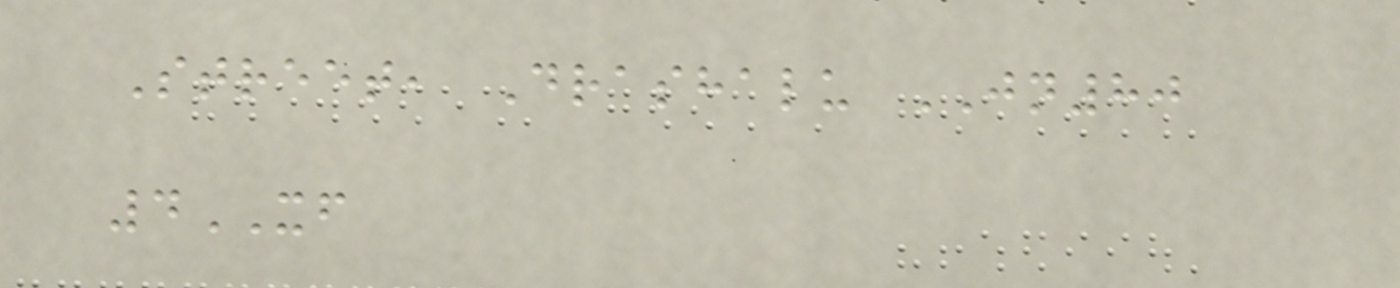Street, Drashalu JN80
4XF
